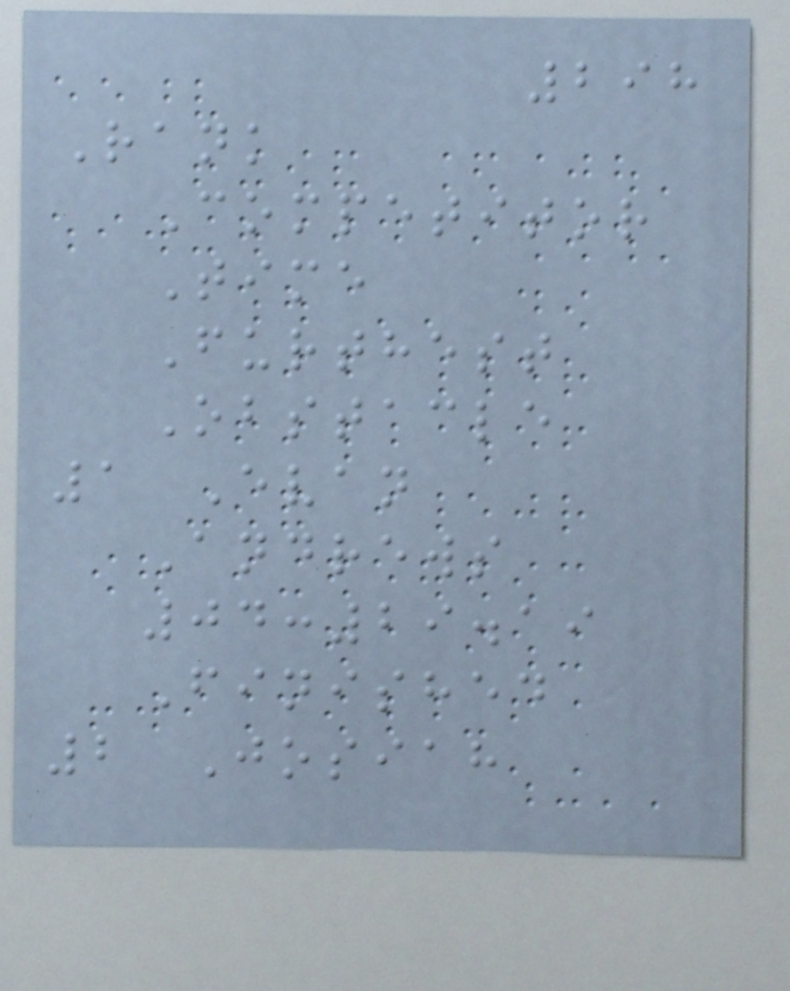298
Rank
Competitor
Time
Furthest
Obstacle
1 Evan
Andrews
04:29.19
Finished
2 Josiah
